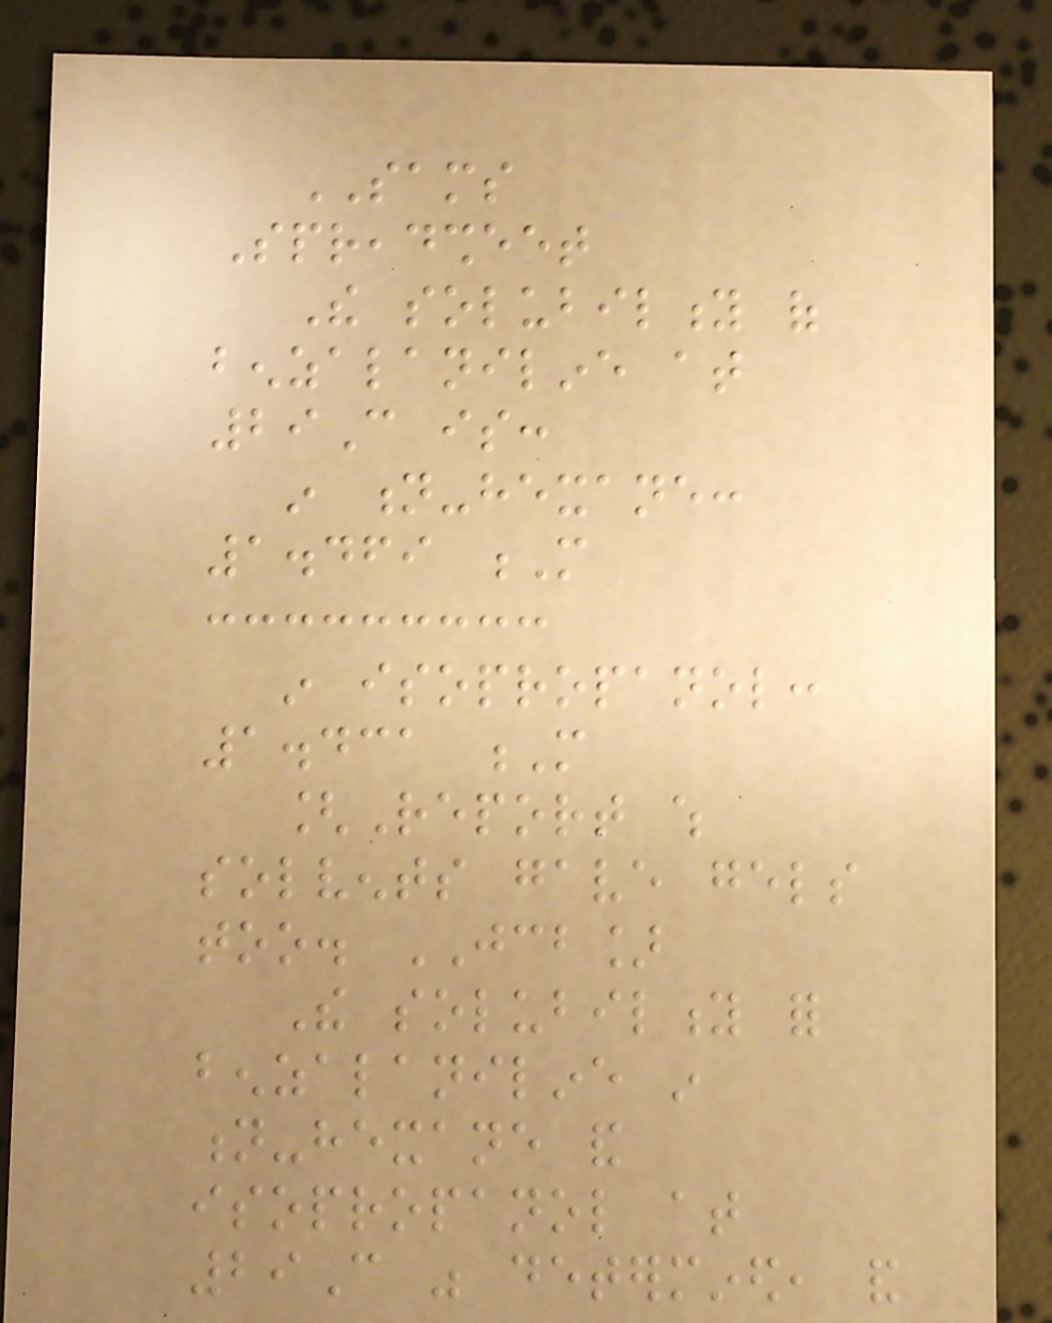SAMS
Spreadsheet
The solubility of
benzalaniline at
29C is:
in n-hexane:
1.469 M
in isopropanol:
1.431 M
[Report which
solvents gave gels
too. JCB]
The solubility for
benzalaniline in
n-hexane and
isopropanol at
29C was determined, and
